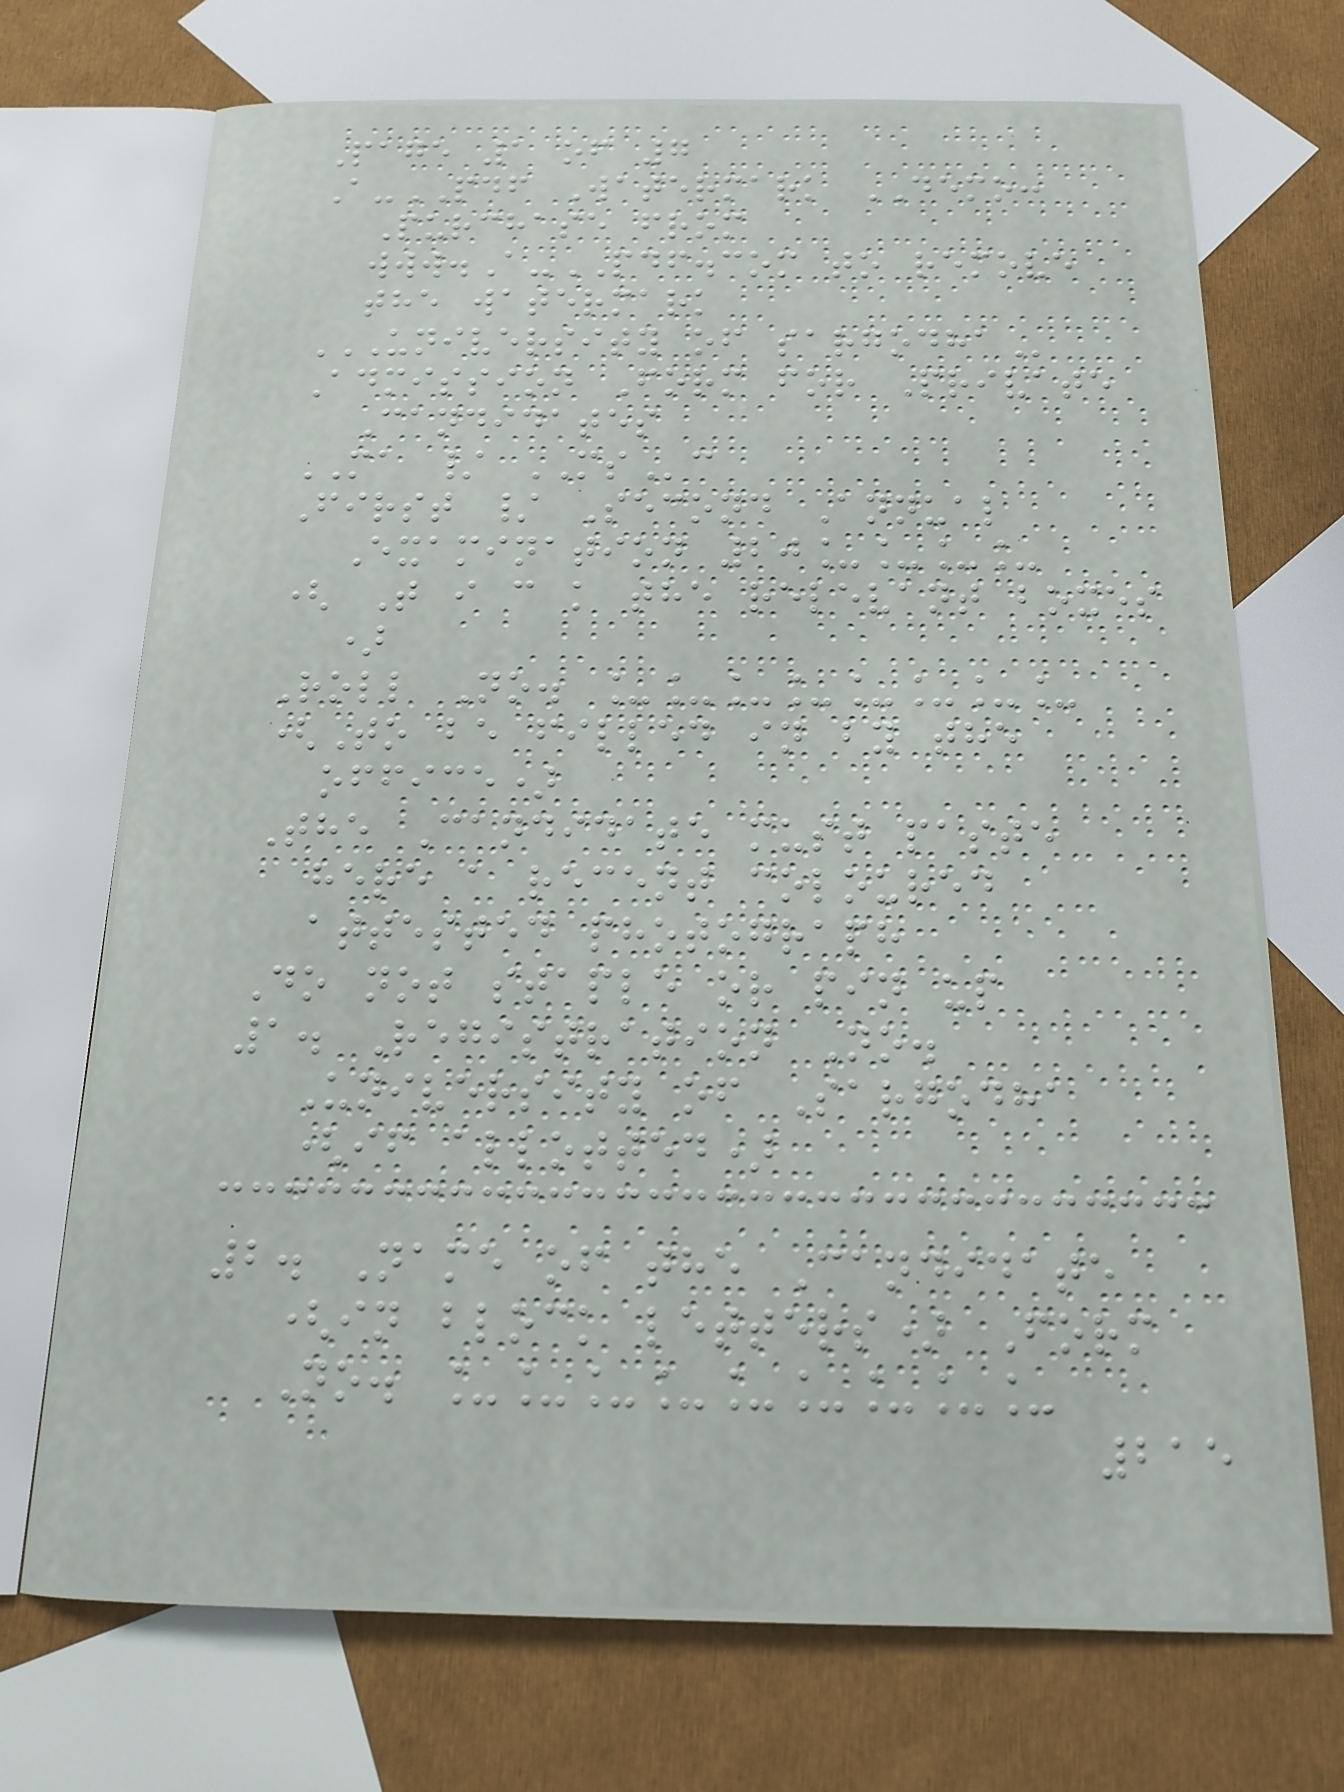Page 1 of 7
A-PDF Watermark DEMO:
Purchase from
www.A-PDF.com to remove
the watermark
UNIVERSITY OF SARGODHA
Admission Form for Private
Candidates
MA / MSc
First / Second Annual
Examination 20____
( T i c k the relevant boxes
)
Roll No. ________
(To be filled in by the
office)
The Candidate must paste
here a recent coloured
attested photograph
Do not staple or pin up
1. Registration No.
University of Sargodha
(if allotted)
2. Name of the Candidate
(in block letters) Form
No. _________
215
